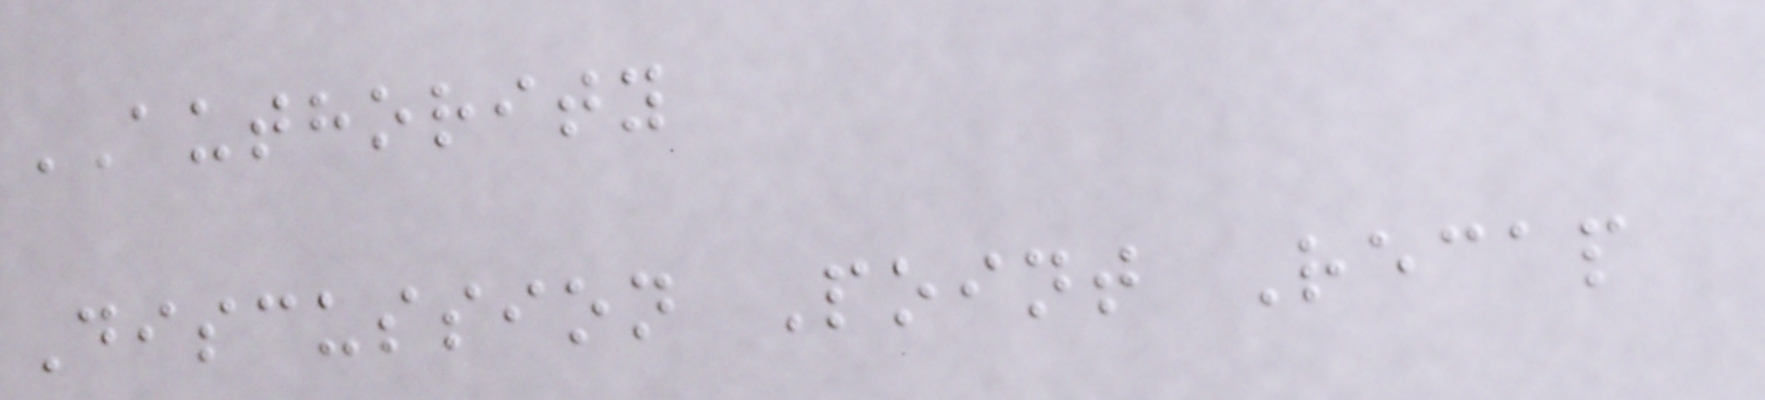AUTHORITY
Discussion Point Recap
